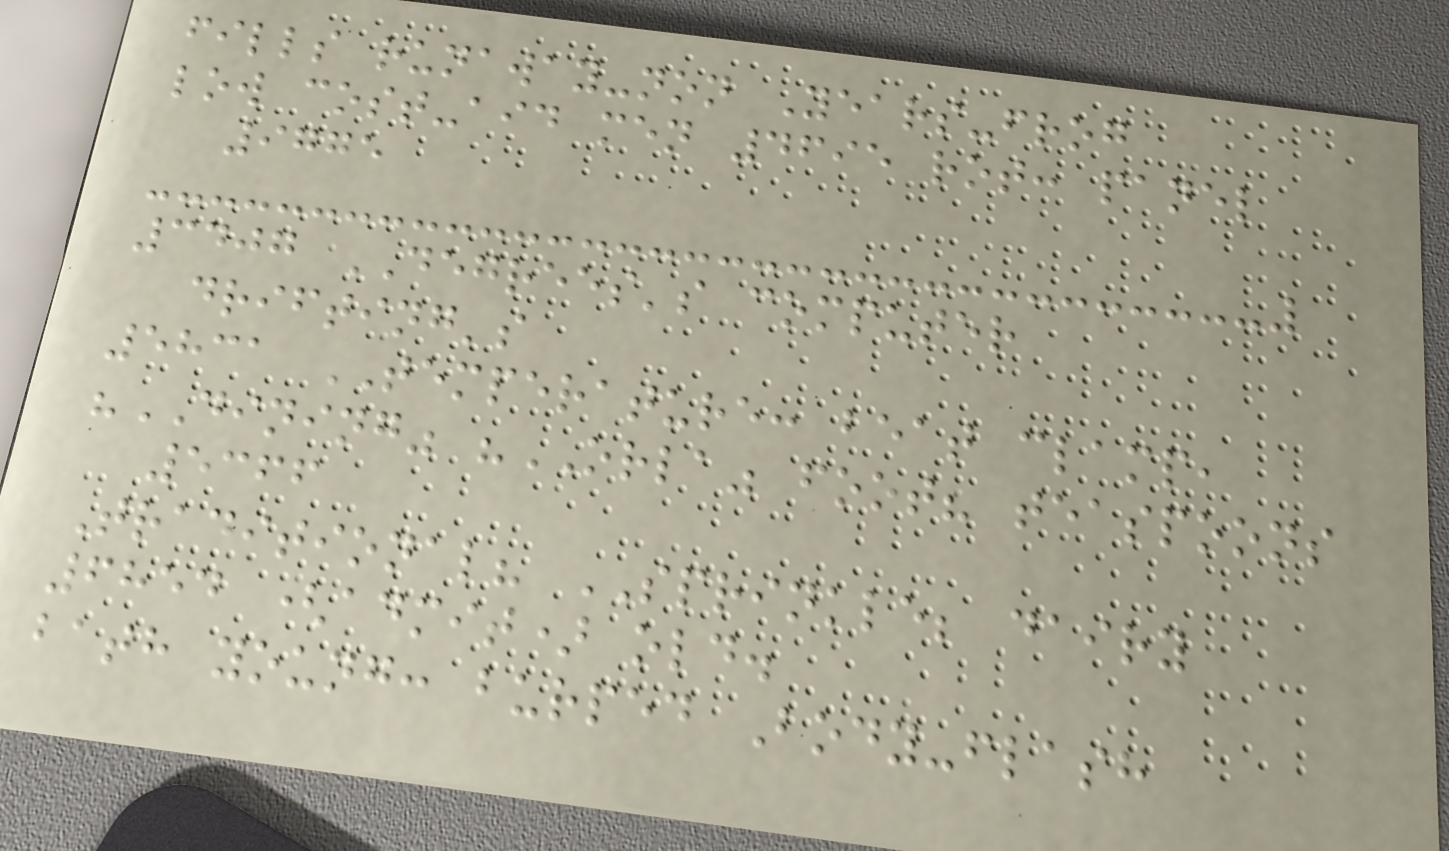fills runaway-non Years-frog
low cost-aid men 4695 rot: panel
9775
3407 DEGREES's computer
drifting's
5831 TEMPERATURE: beat clamp,
"DINING" "ORLA" foot? teaspoons
5366
Traditional? SPRINKLE; dairy
6854 (admit) old.
bath young: burped Body-flash
